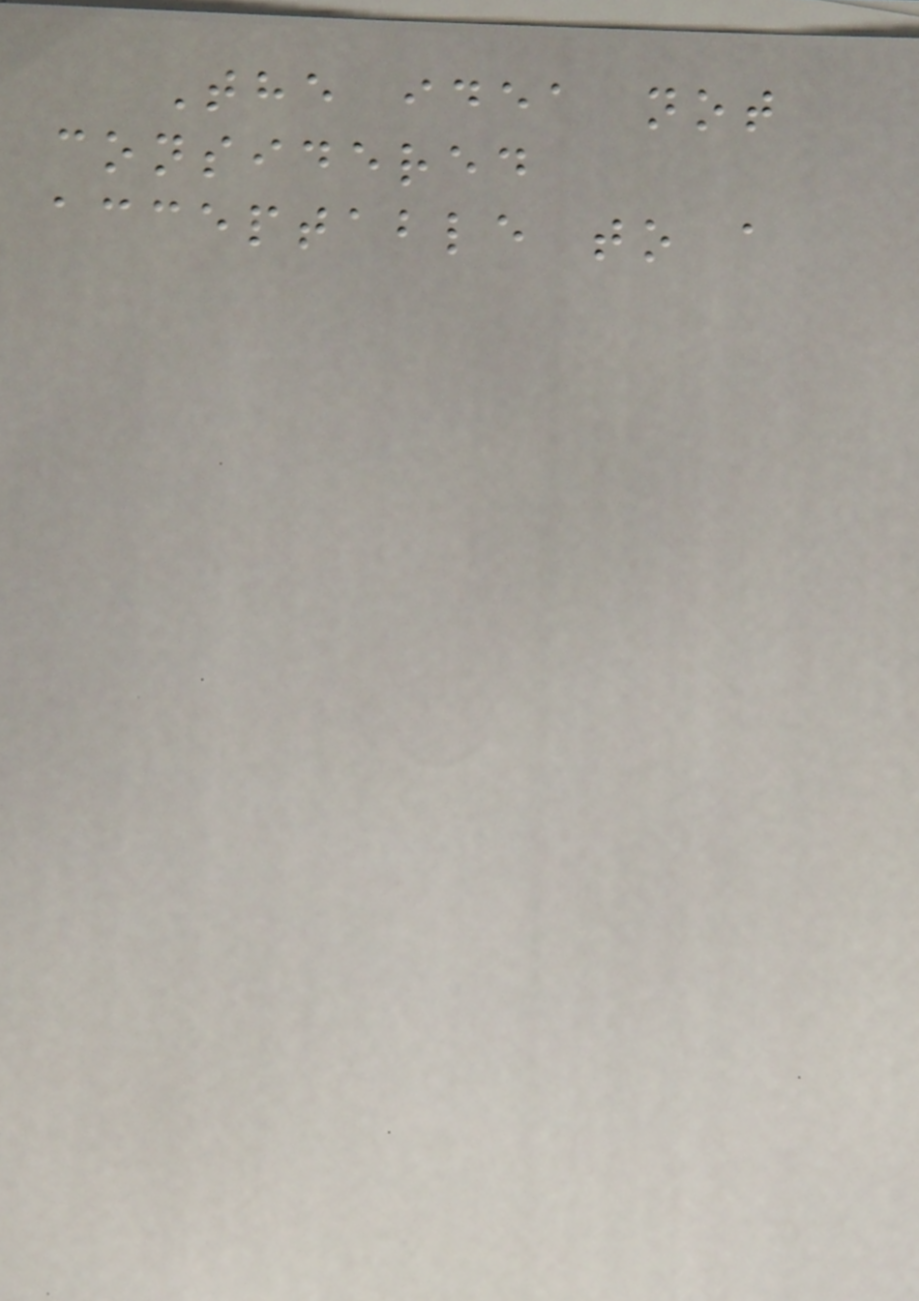The idea not
considered
acceptable to a
